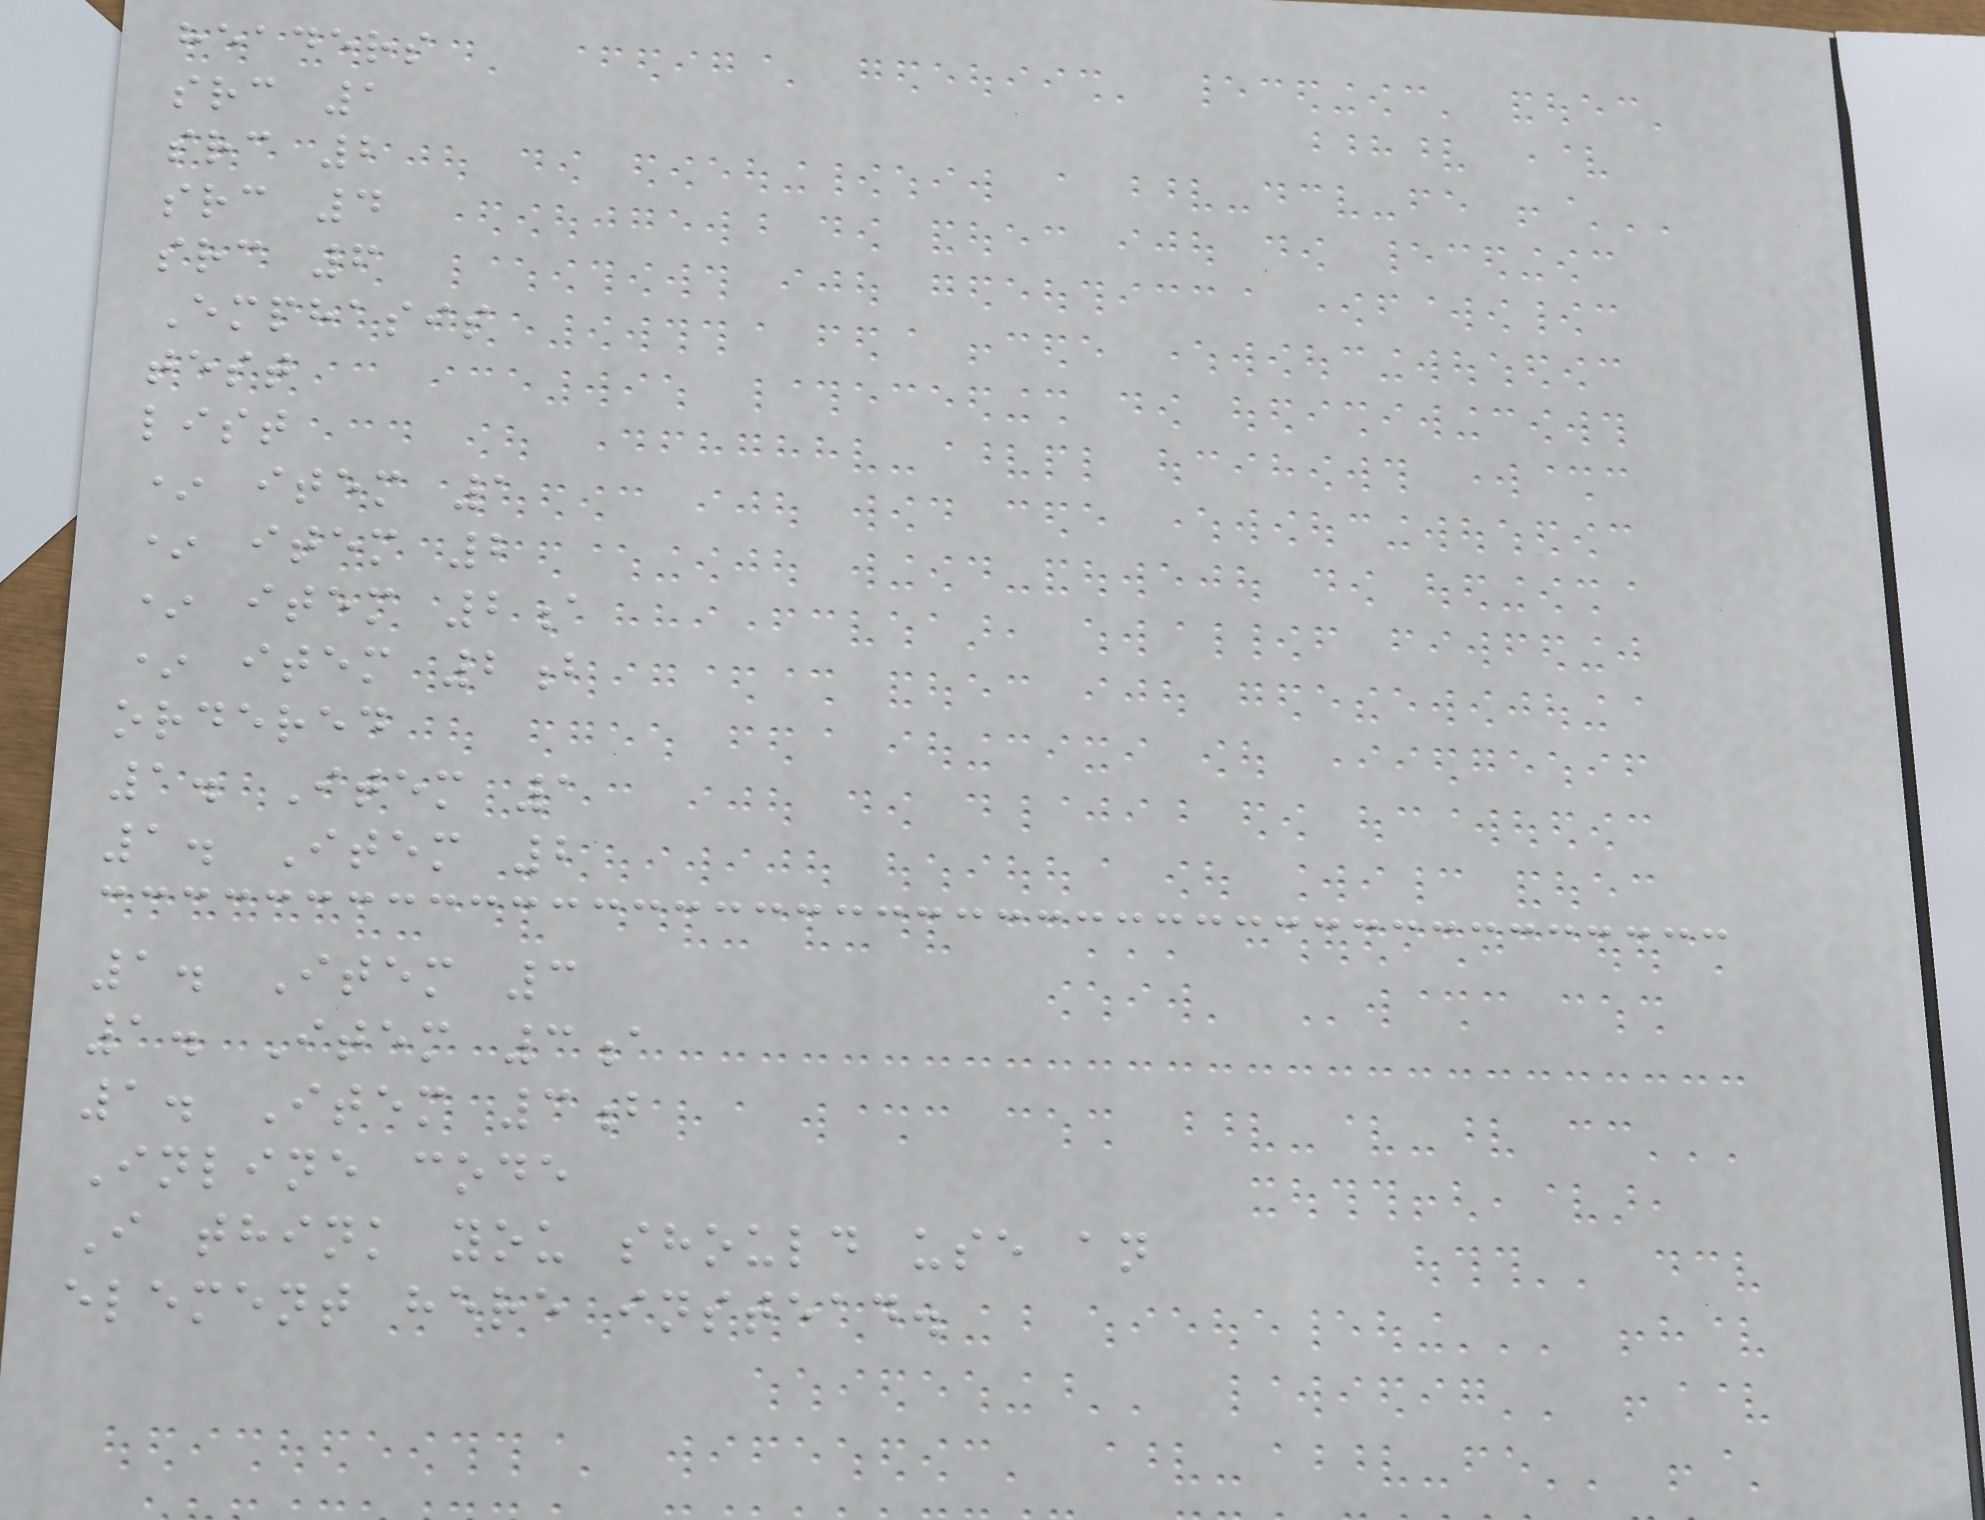headers
src 1
src 2
src 4
src 6
Emphasis
test
list
* item 1
* item 2
* item 2a
* item 2b
ordered
1. Item 1
1. Item 2
1. Item 3
1. Item 3a
1. Item 3b
Inline code
I think you should use an
element here instead.
